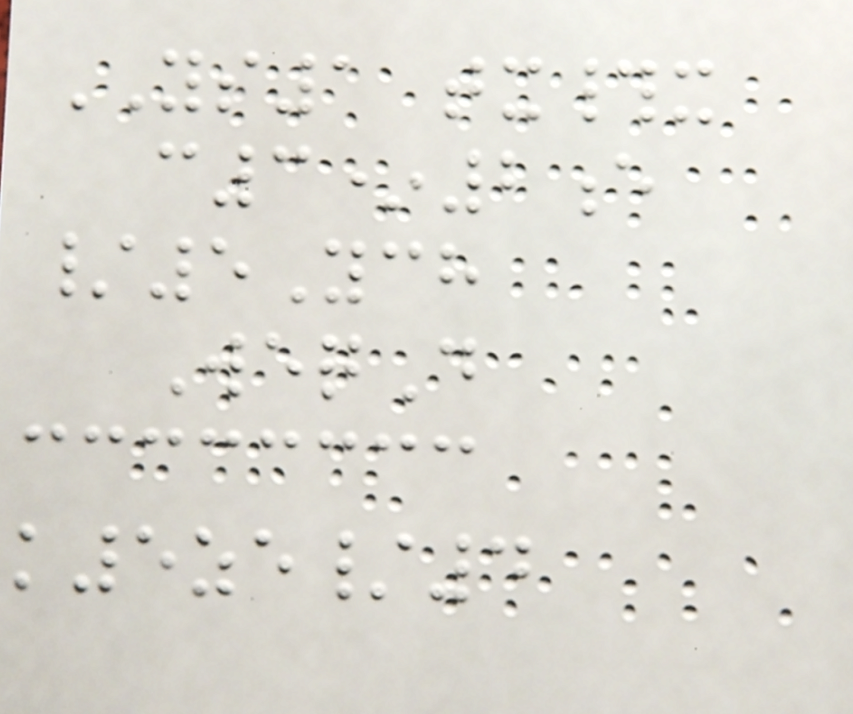YS1 tx#x
c3*2e
/5Ych
WeqD
k5ze/4
